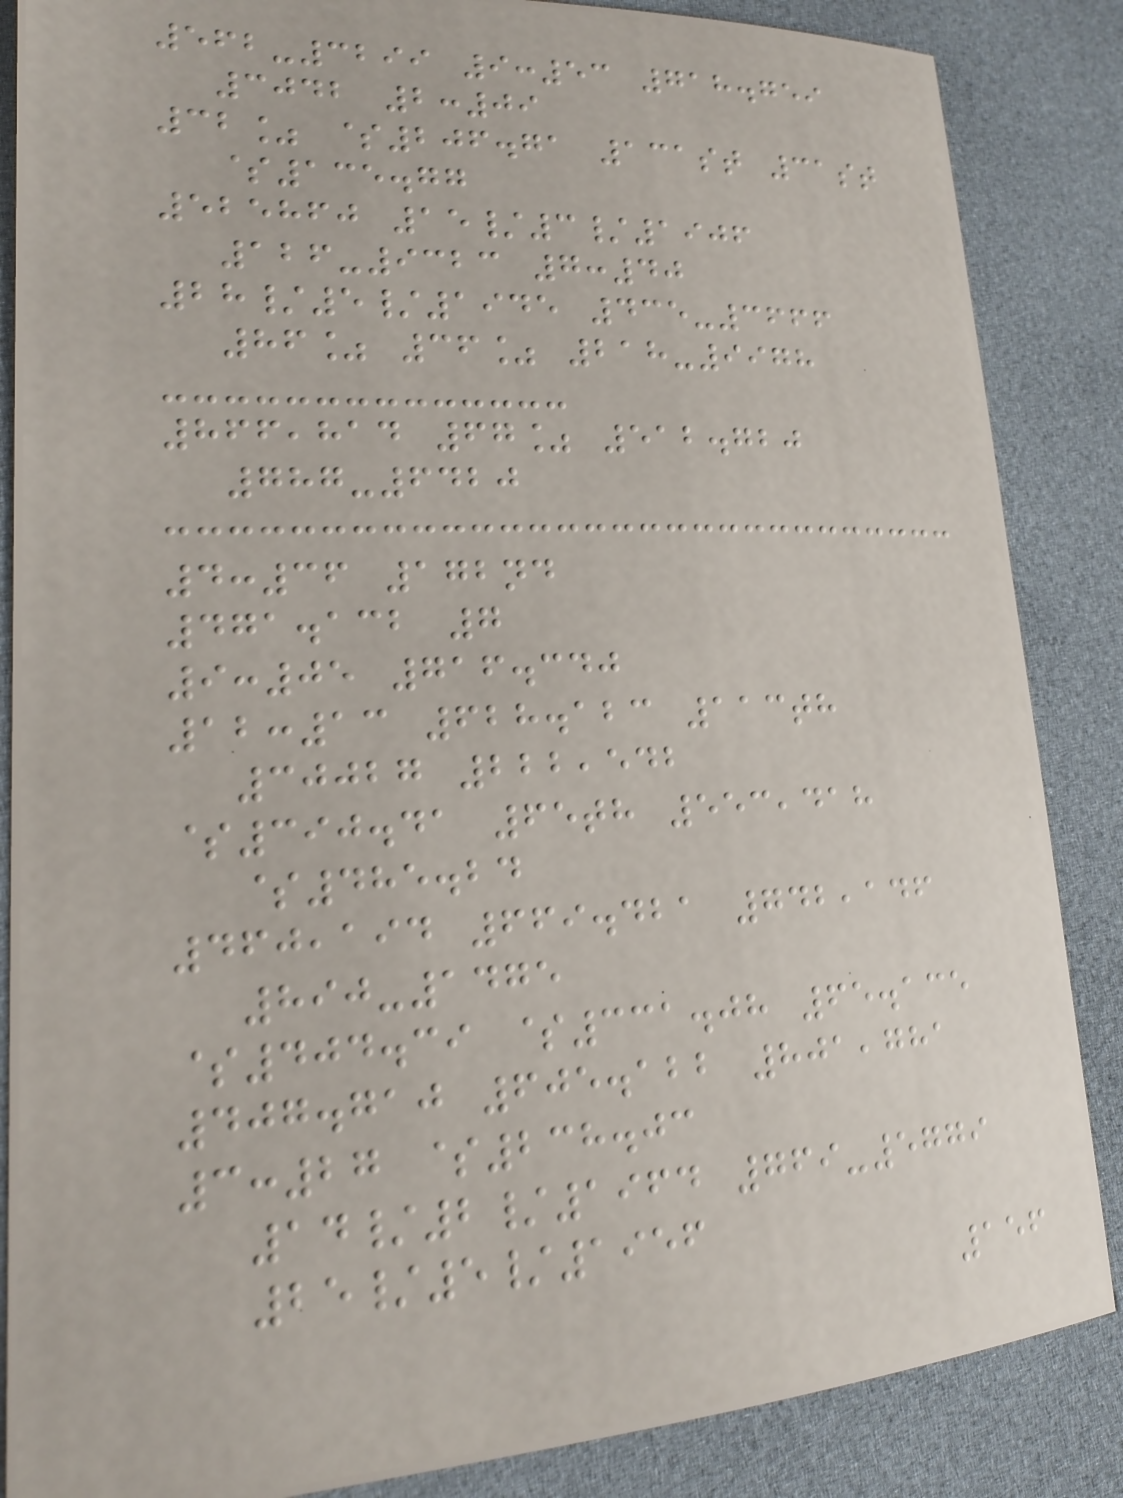562-3299 9:53 718.759
3042 2:09
32% $206.71 131st 31st
$135.77
525860 15/3/1906
126-9323 7:40
28/5/1945 435-3666
86% 36% 218-9978
866,814 67% 512.720
787-6420
4:36 172nd
471.132 7
9:05 716.340
12:13 628.123 113th
30027 222,542
$390.41 65th 553,418
$485.24
460,194 669.421 742,146
890-1475
$404.39 $331.08 65.135
407.710 605.122 801,781
3:27 $238.03
14/2/1964 769-5779
25/5/1956
156
